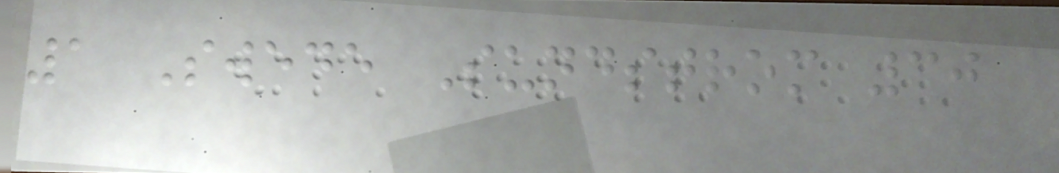1 Swede Sundstrom 30
